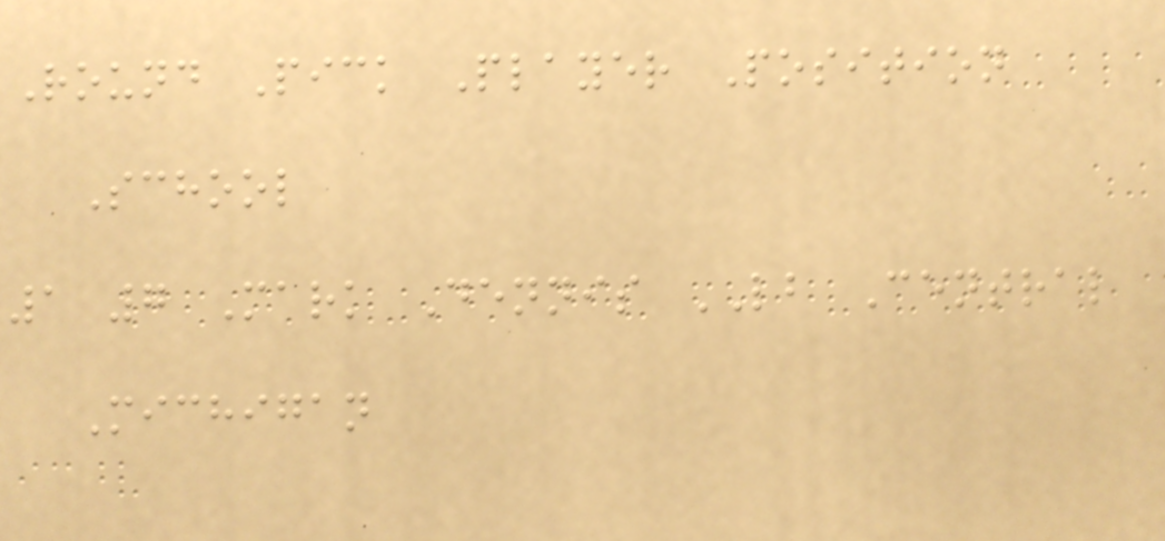Round Pick Player Position
School
1 7 Mark Dennis LB Central
Michigan
